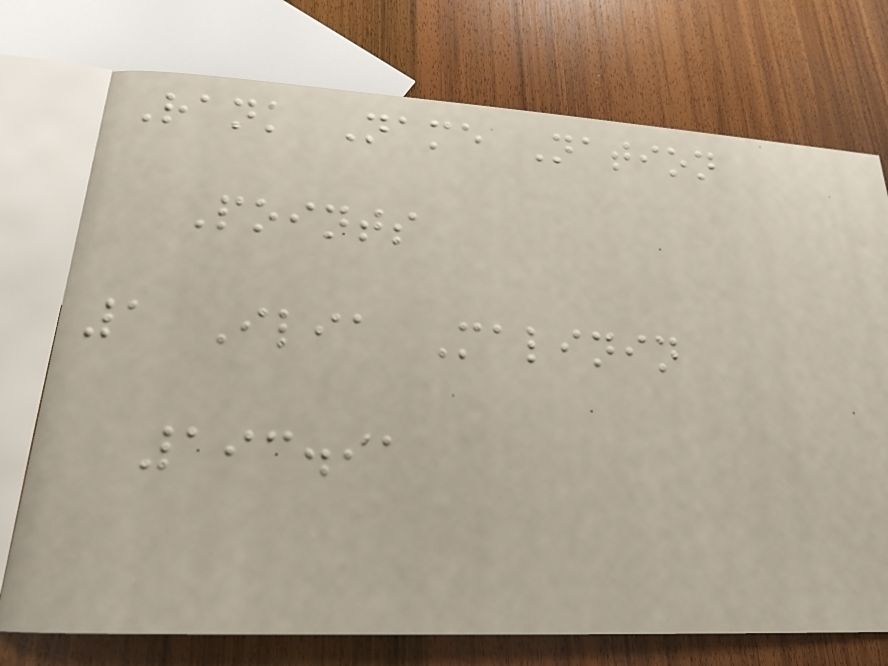Rank Name Nation
Points
1 Ilia Malinin
193.91
